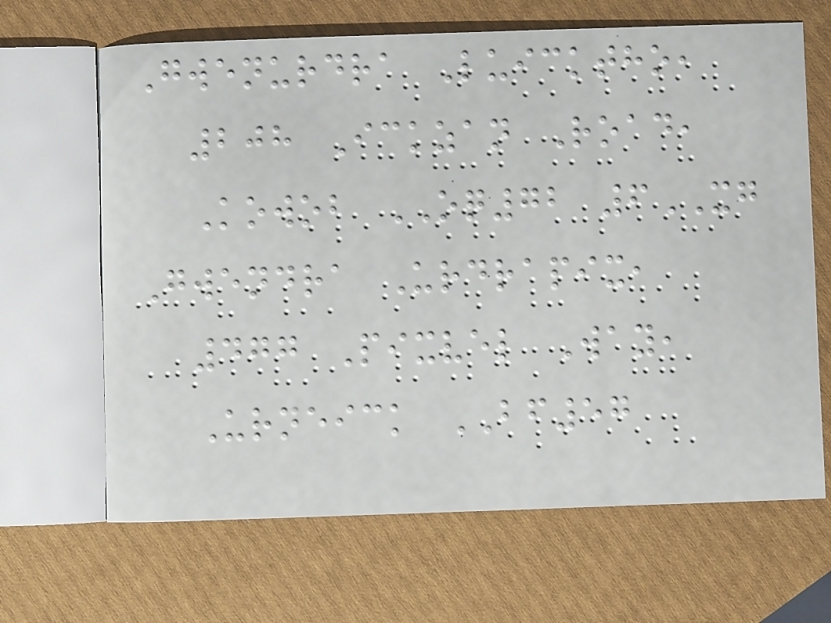Gwenurdra Luicktho,
208 Ickzan Road,
Kowob OQ72 6XG
Gwendra Urdrapix,
477 Pixvel Way,
Urneick BF57
